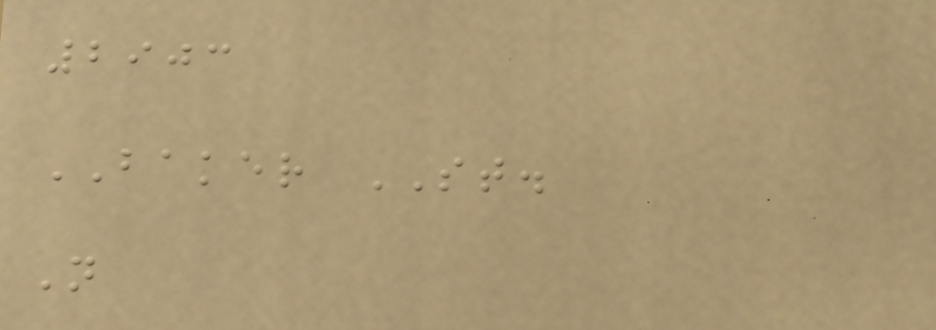2903
BAKER ST.
N
